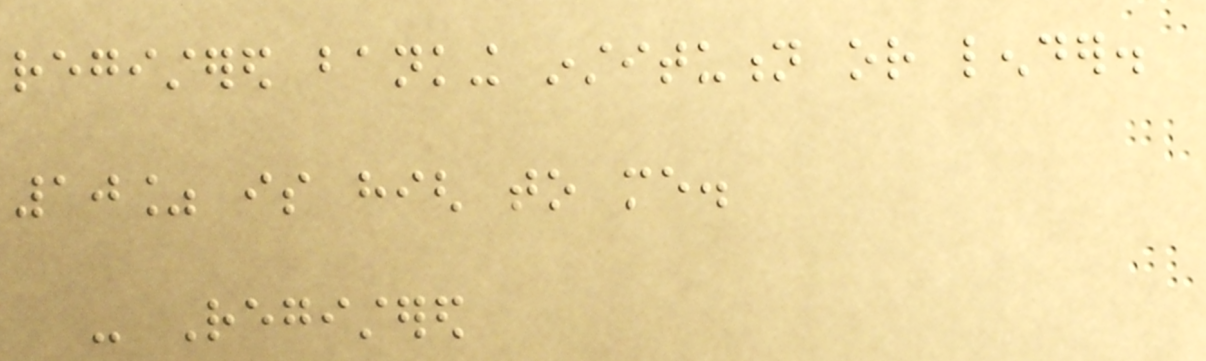registered banking institution or lender.
10% is high to me.
- Registered
